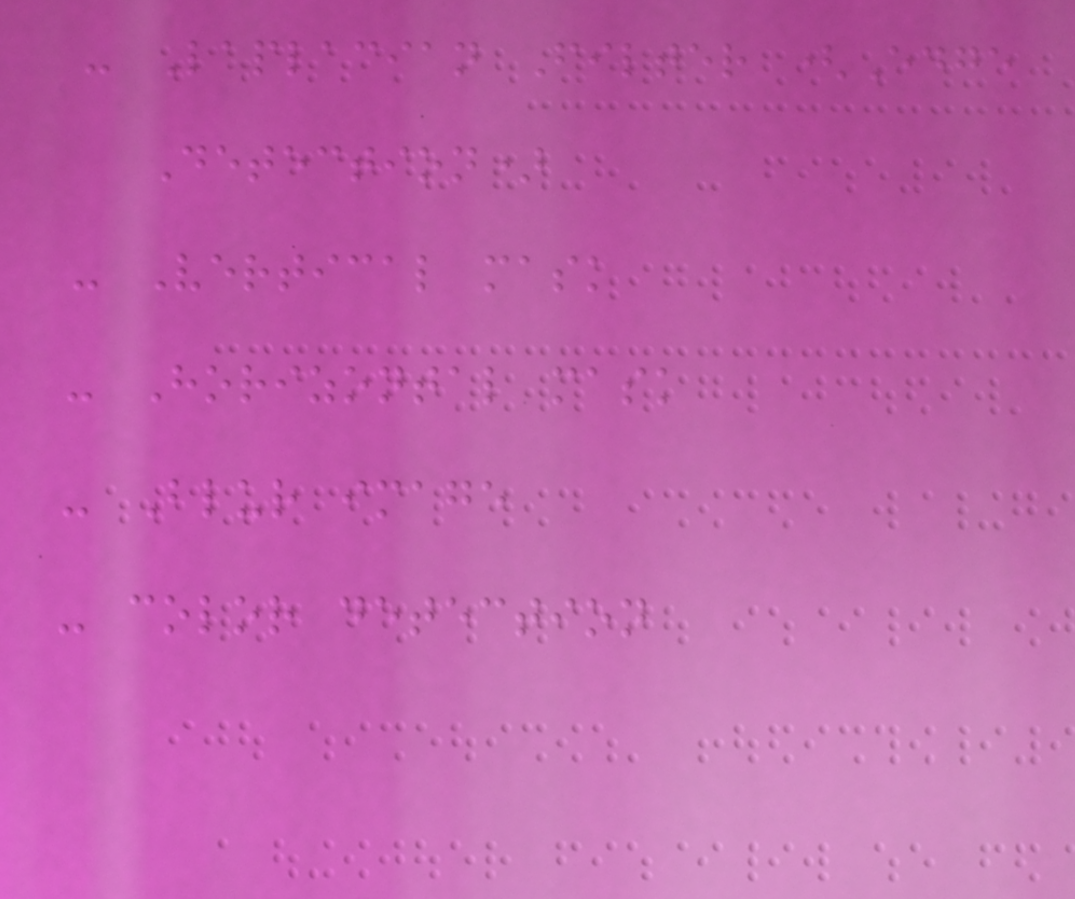- Laplacian Filter (Edge
Detection)
- Vertical mask
- Horizontal mask
- Blur image
- color detection
